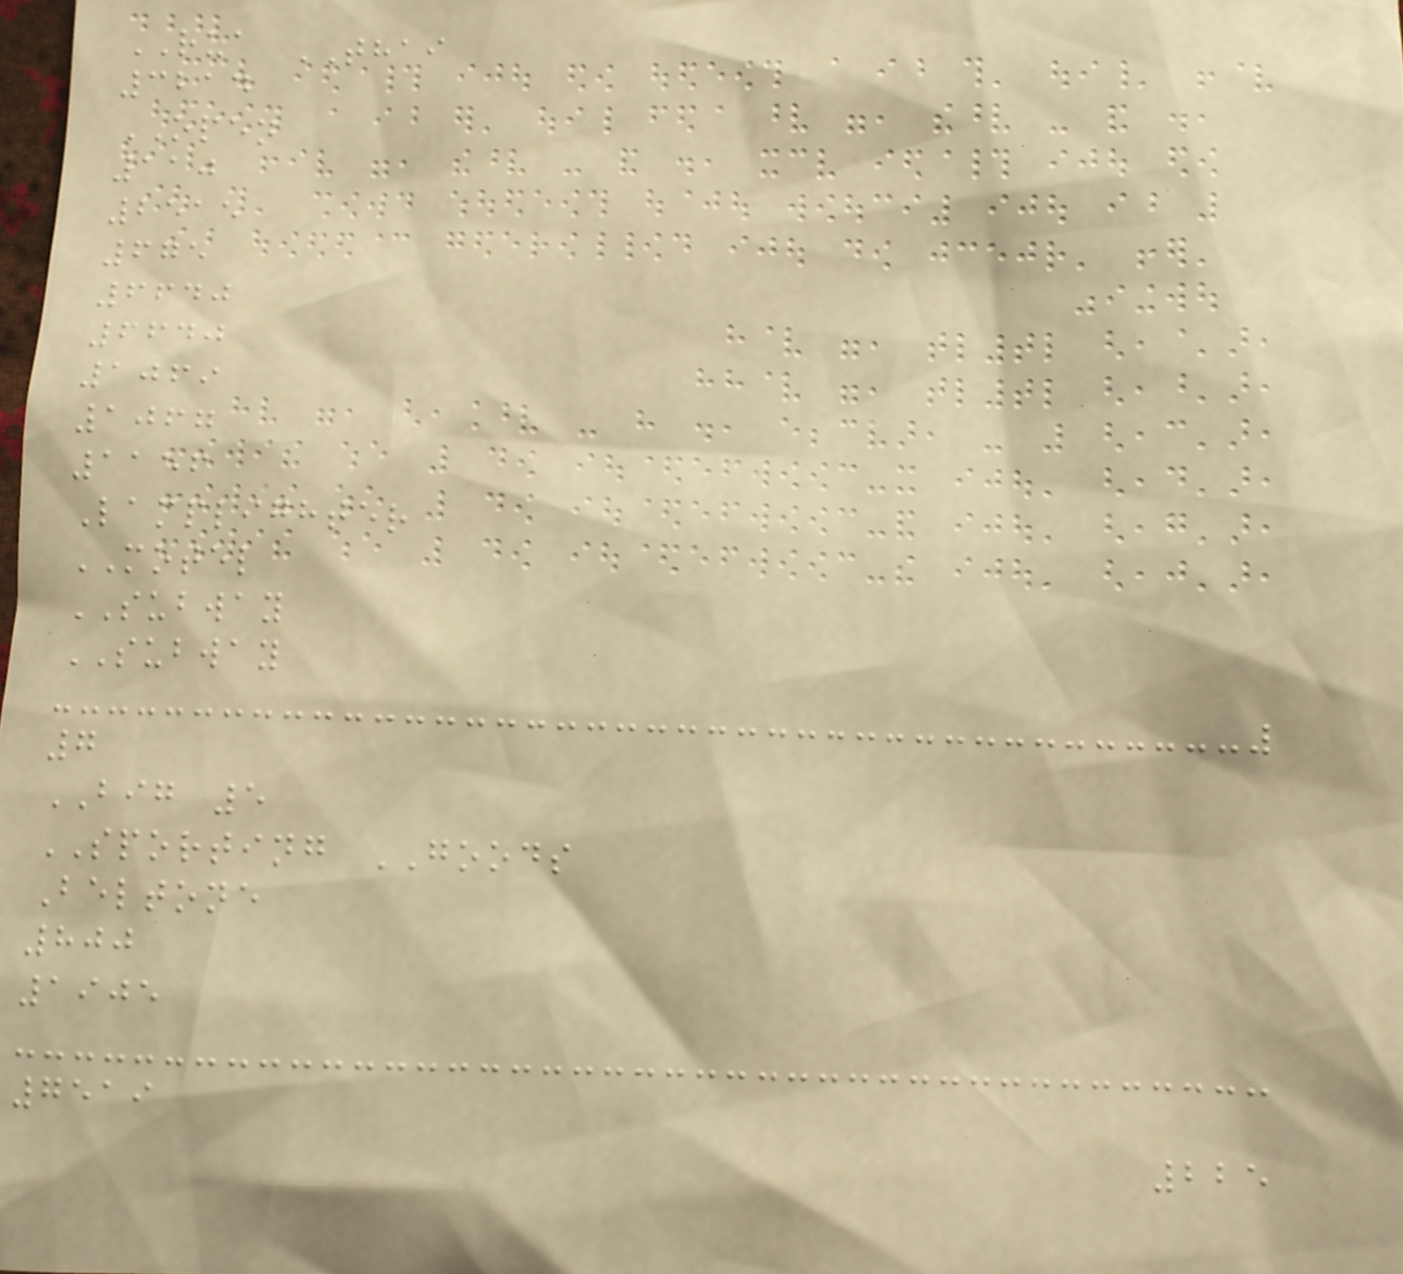RUA THAI
3214
OPEN
110
2515
675
6640
6640
1069
1067
1156
Lamplighter
MOTEL
SUBWAY
SUBWAY
7
BIG 5
SPORTING GOODS
Beltone
800
1905
7519
225
